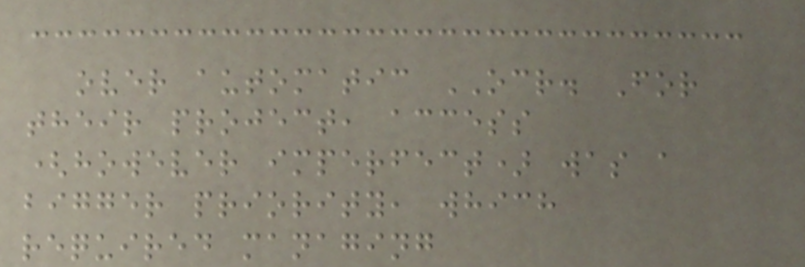over automatic OCR. For
their project, access
(however imperfect) was a
bigger priority, which
required managing
